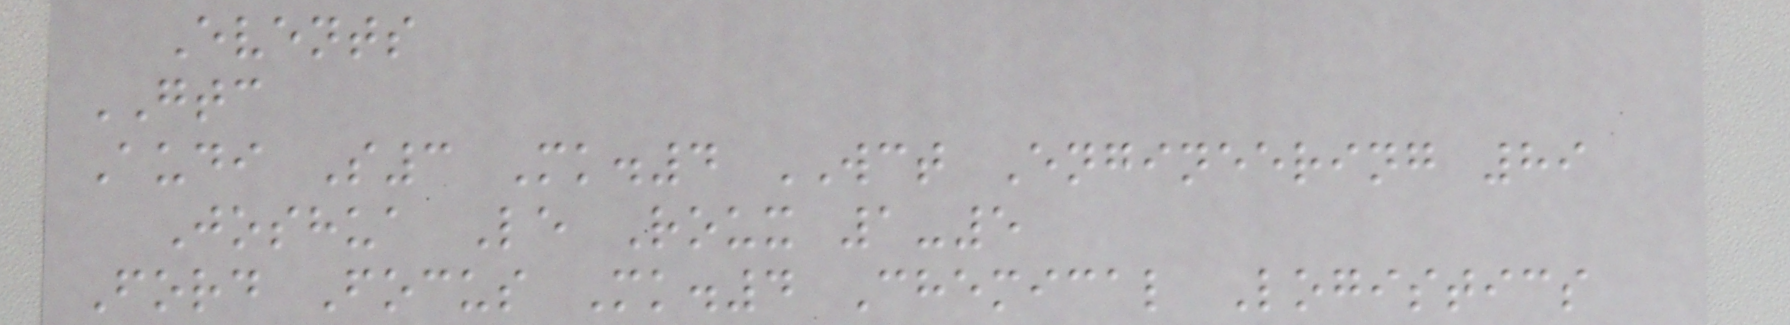Events
GTC
Audi S3 Mk.4 WCT Engineering 89
Joshua Le Roux 1-5
Ford Focus Mk.4 Chemical Logistics
